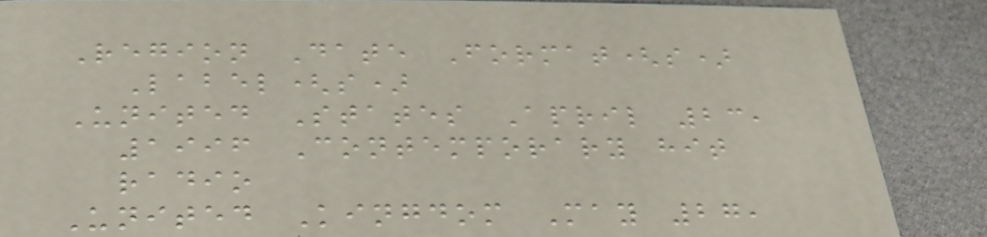Region Date Format(s)
Label(s)
United States April 23,
1996 Contemporary hit
radio
United Kingdom May 27,
